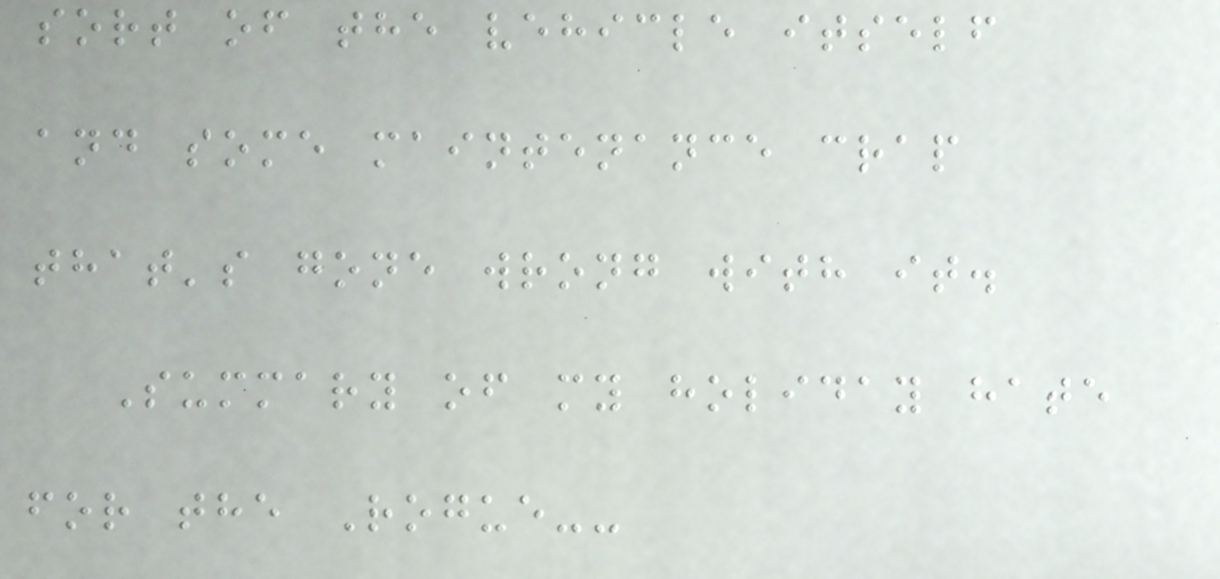sort of the vehicle itself
and some maintenance crap
that's gone wrong with it.
Summary of my holiday hate
for the Rogue--
